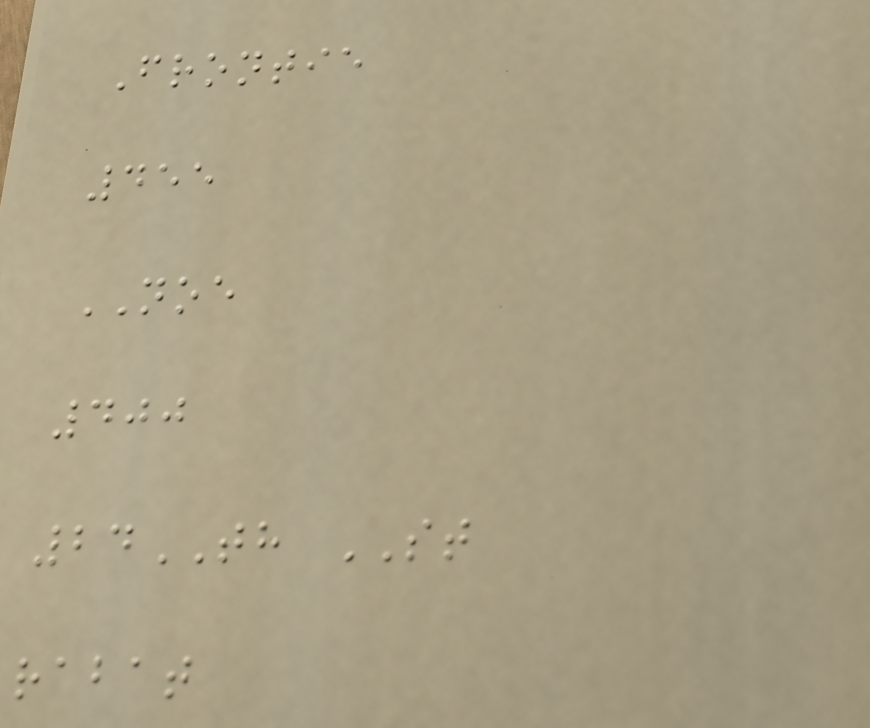Frontie
455
NOE
400
24TH ST
rabat
